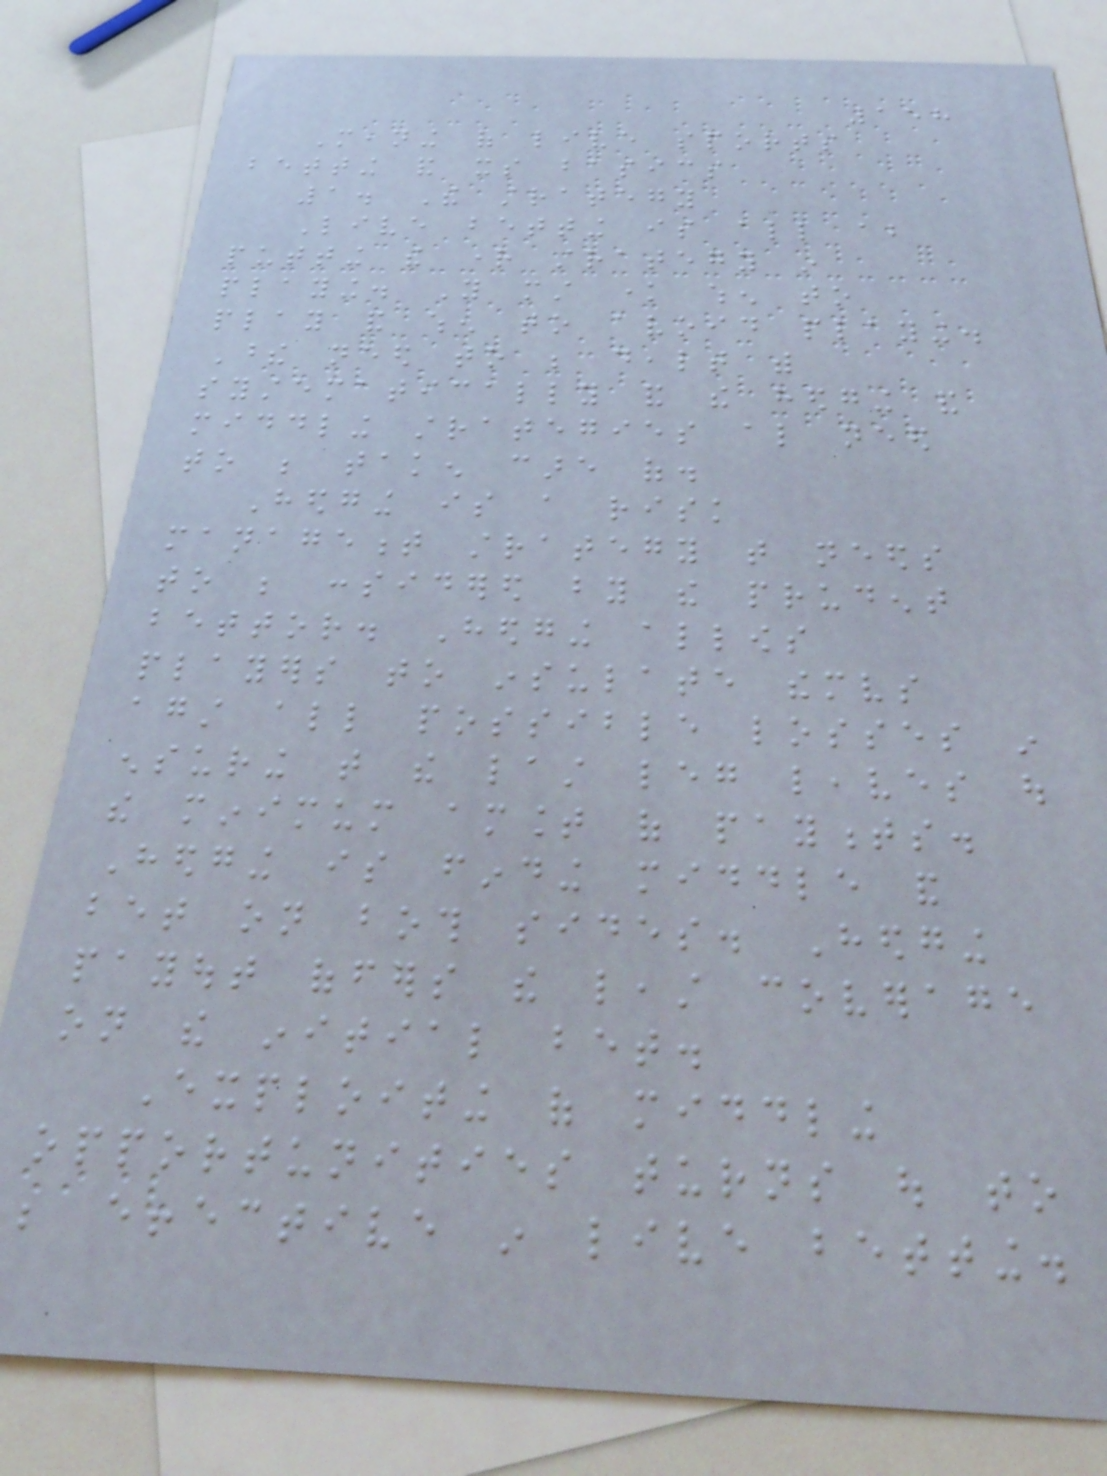158
Meaning of live sports
betting and its basics
1. The strategy
Live betting is all about
putting the right strategy in
playing. You must know when to
play and when to avoid playing.
These need to be dealt with
systematically and the hedging and
middling strategies also need
to be taken care of.
Hedging is a risk
management strategy that needs
to be considered by the prudent
bettor. Hedging allows
players to insulate themselves
against all possible losses in
ensuring that the last leg leaves out
the minimum amount of payments.
Hedging is finding middle and
bet on both sides. Hedging
payout offers the least coverage
on the initial bet.
Exploiting of middling
opportunities turns out to
be effective in live betting.
